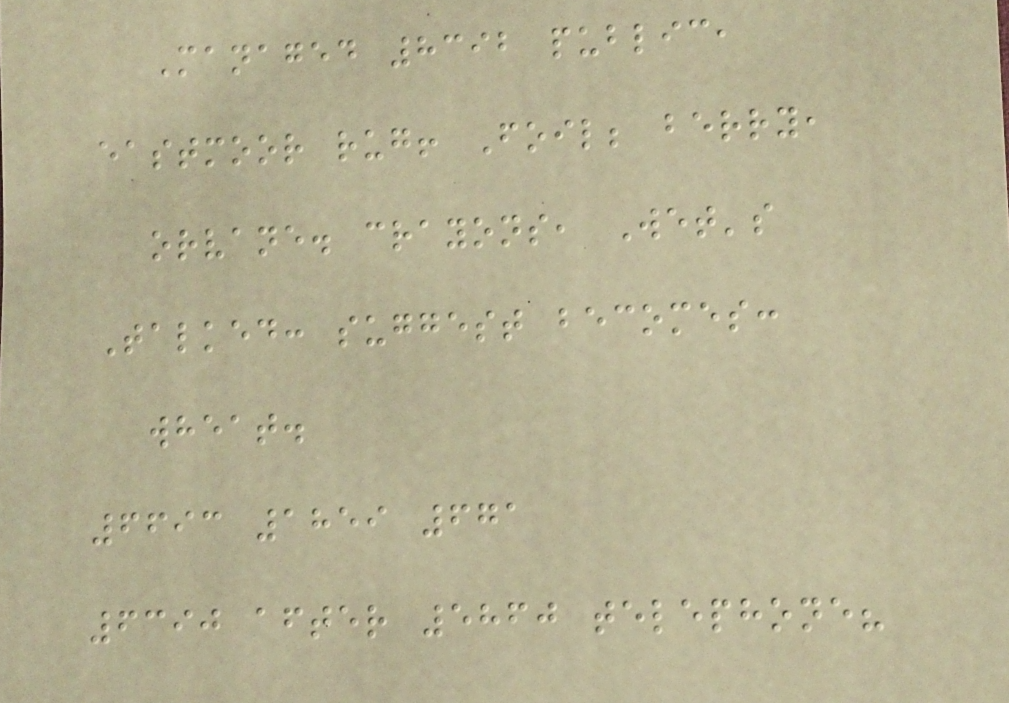Managed 8392 public,
eastmoor rug! Foil; berry,
orvane. crayons, Wet's
Talked: suggest becomes:
wheat.
6693 1859 671
6390 after 5860 telephone?
